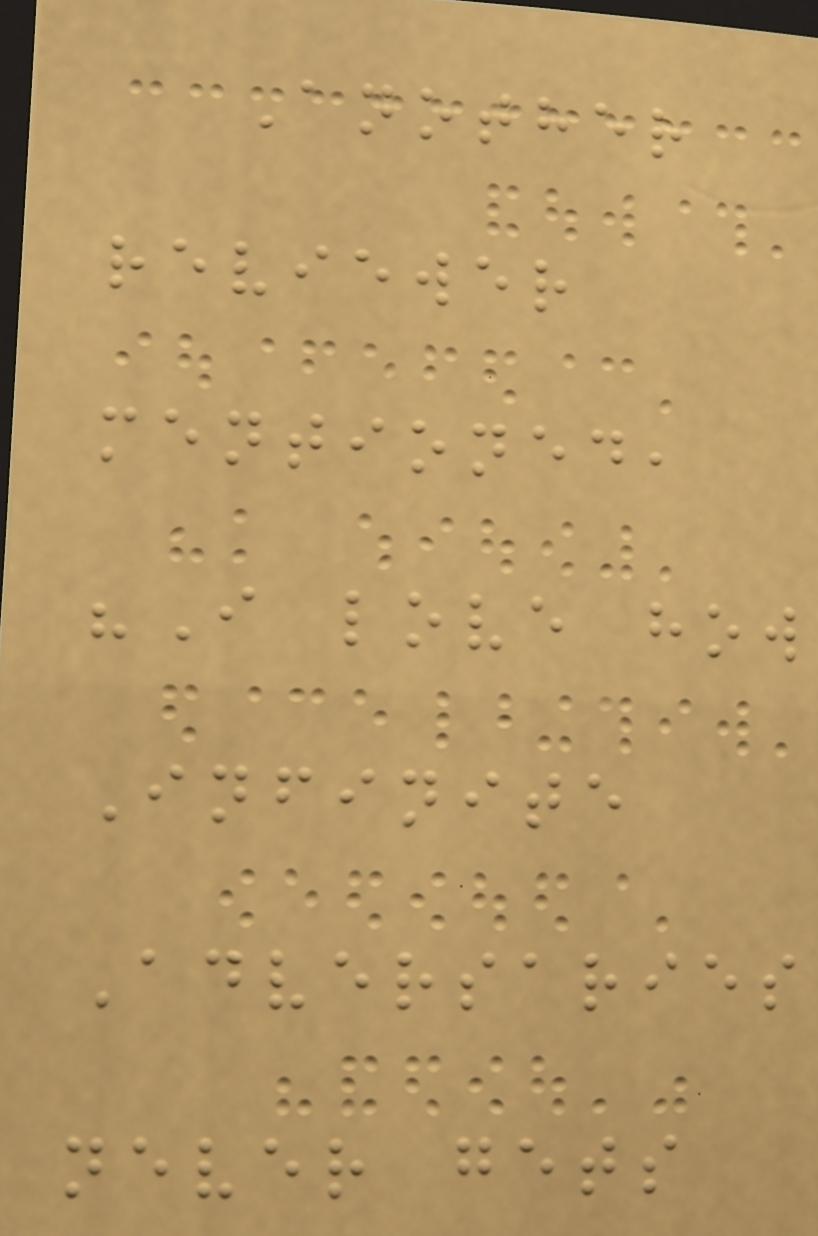Another
reviewer
mentioned,
"I love how
Infinite
Adversaries
never gets
